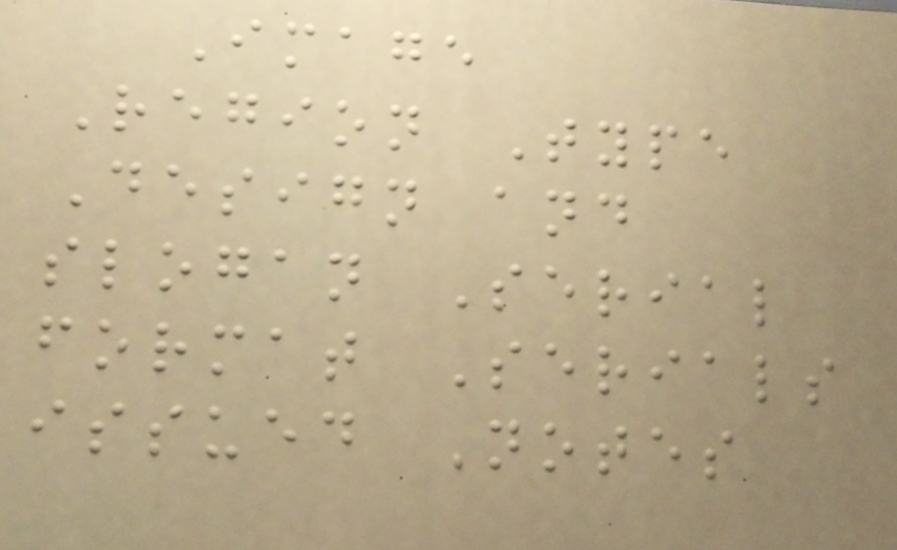Image
Region Type
Design and
slogan Serial
format Serials
issued Notes
